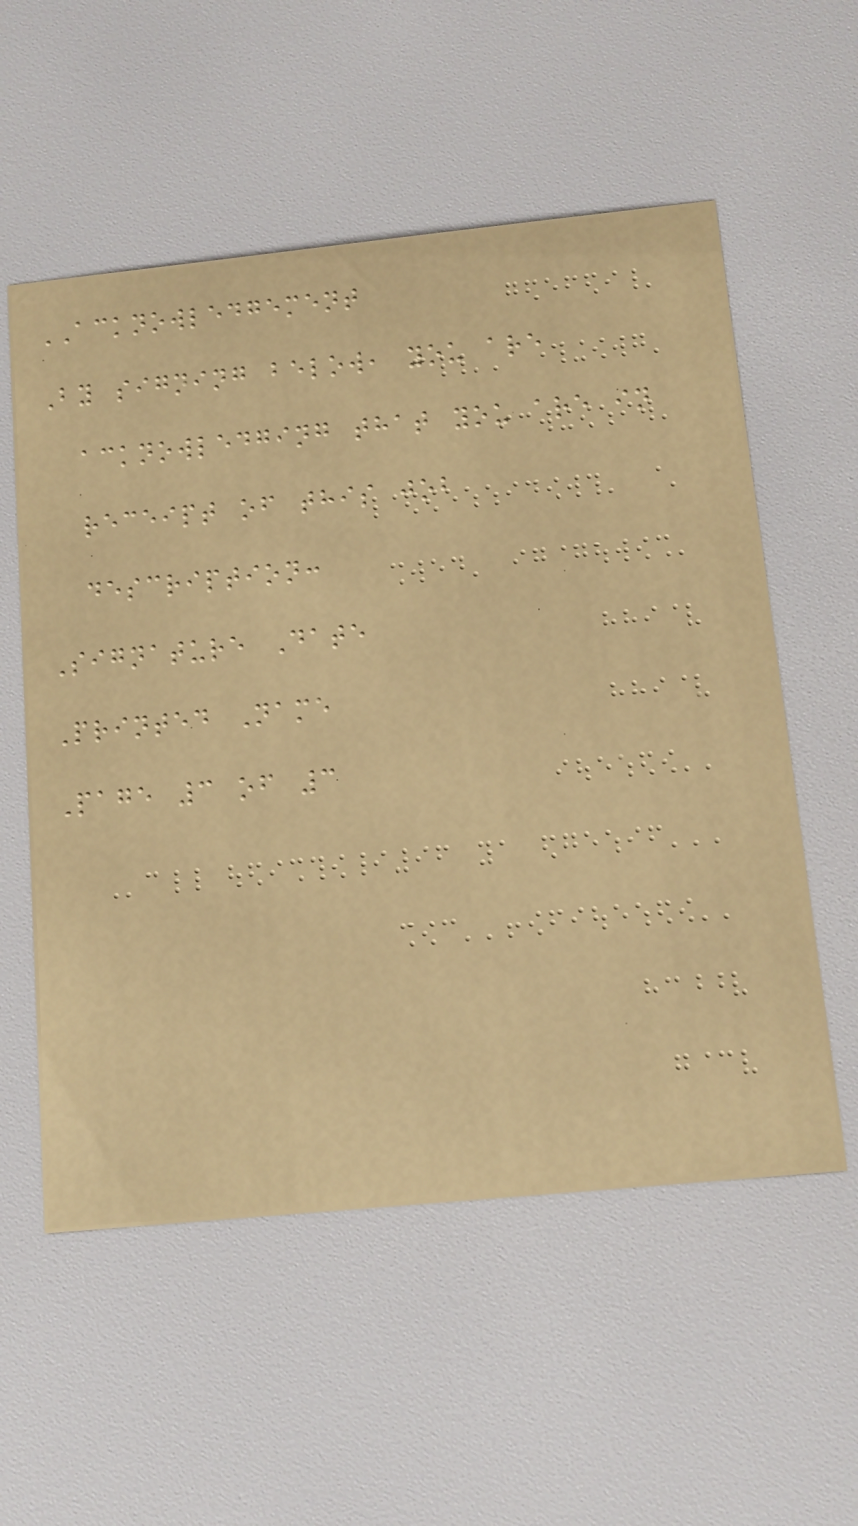ACKNOWLEDGEMENT
By signing below, you are
acknowledging that you are in
receipt of this job
description:
Signature Date
Printed Name
Page 3 of 3
